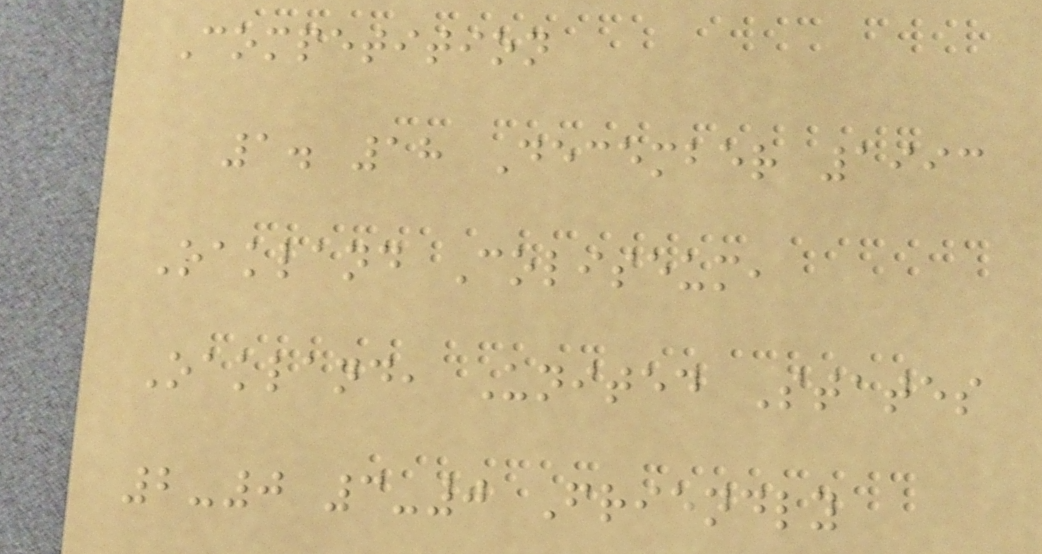Competition
1. 18 December 1993
Oakland Coliseum,
Oakland, United States
2-0 3-0 Friendly
